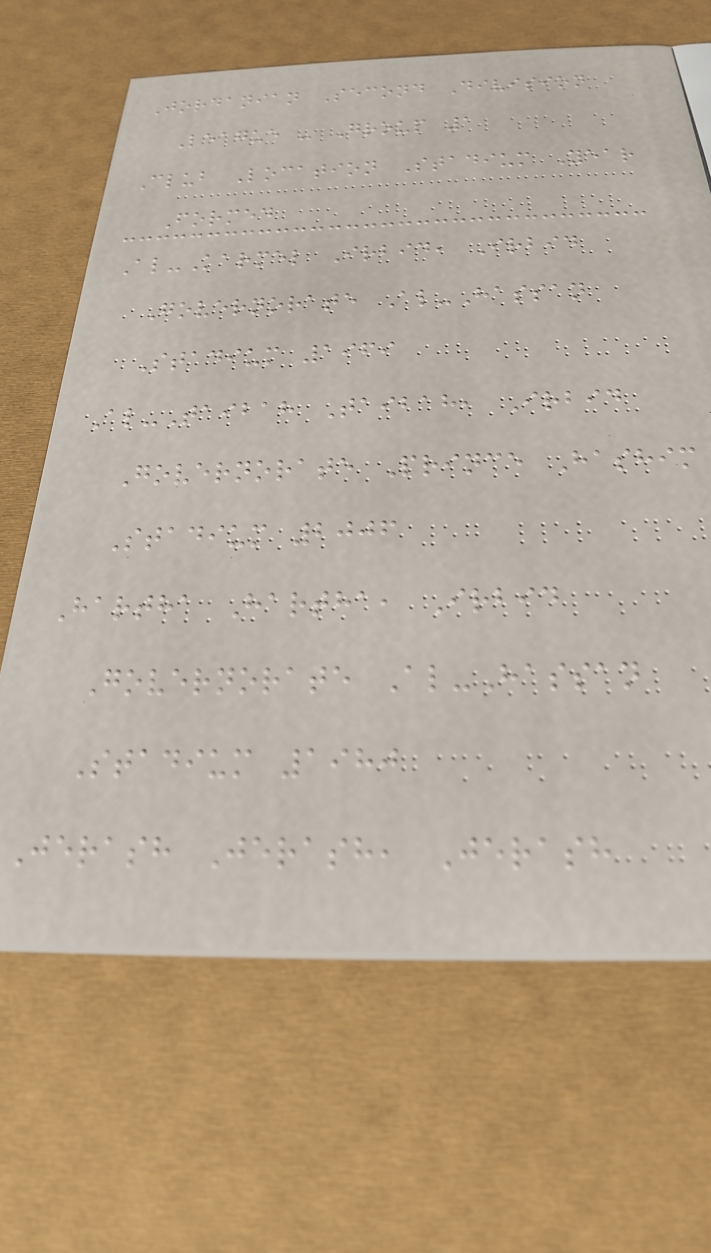Jordanian Second Division
League - Group 1
Club Location Stadium Year
Formed
Al-Karmel Irbid, Irbid
Governorate Al-Hassan
Stadium 1969
Al-Taibah Taibah, Irbid
Governorate Prince Hashim
Stadium 2006
Hartha Hartha, Irbid
Governorate Al-Hassan
Stadium 1980
Jerash Jerash, Jerash
